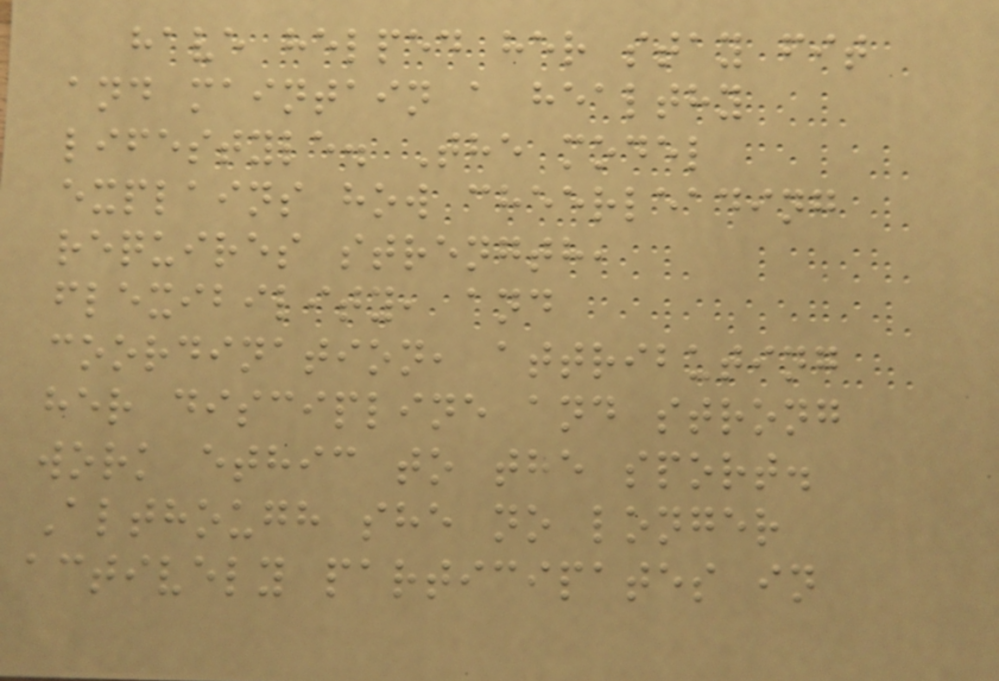have helped her stay fit
and maintain a healthy
lifestyle. The model
explains how cheerleading
requires strength,
flexibility, and
coordination, attributing
her discipline and strong
work ethic to the sport.
Although she no longer
actively participates in
